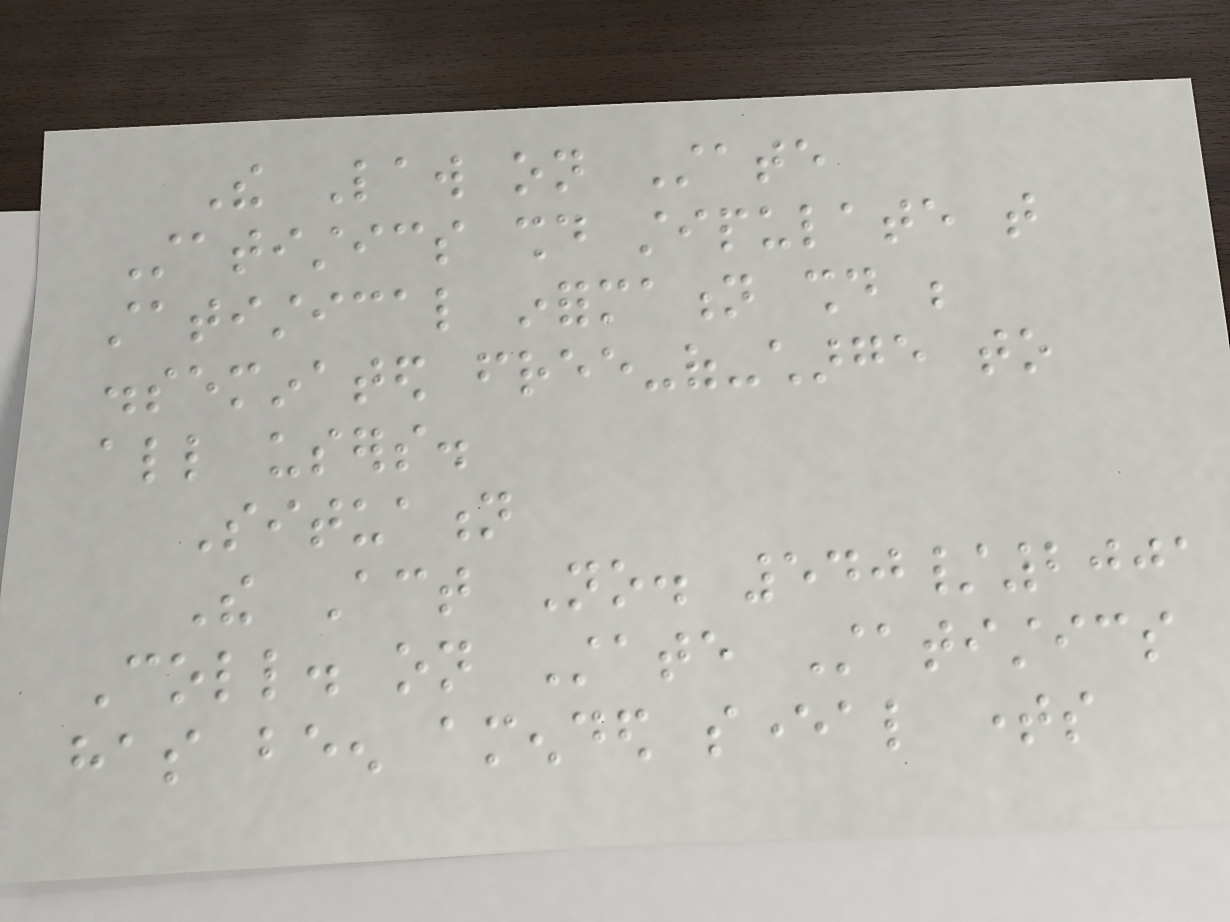The Law on State
Statistics should stipulate that
statistical information should be
disseminated free-of-charge to
all users.
Situation
The Act No. 540/2001
Coll. on State Statistics
has been amended several times
